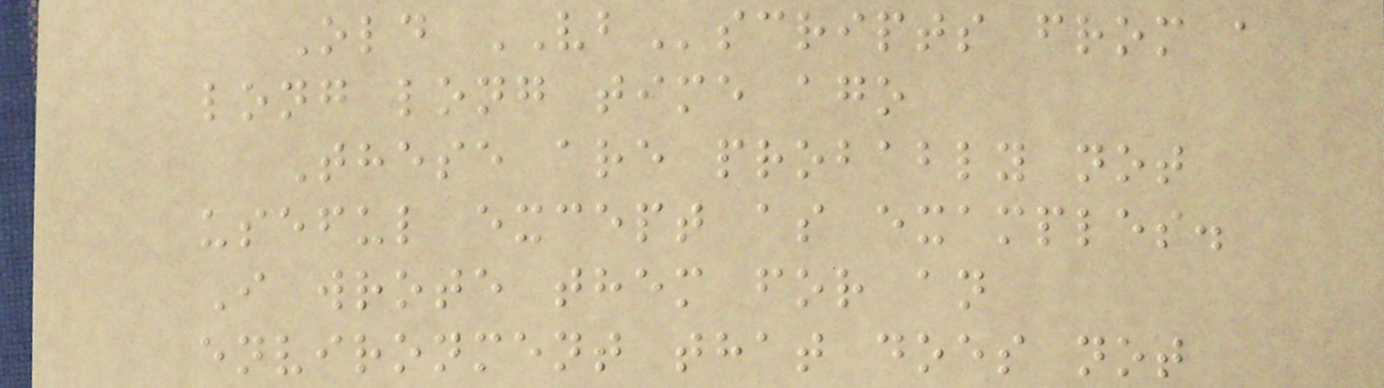Old VBscripts from a
long long time ago
These are probably not
useful except as examples.
I wrote them for an
environment that does not
